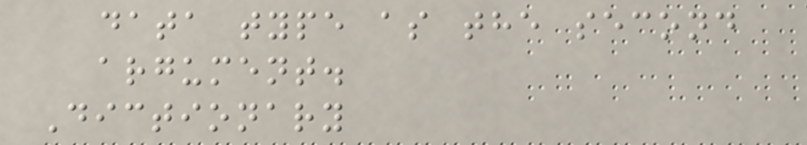data type as the second
argument.
Dictionary
